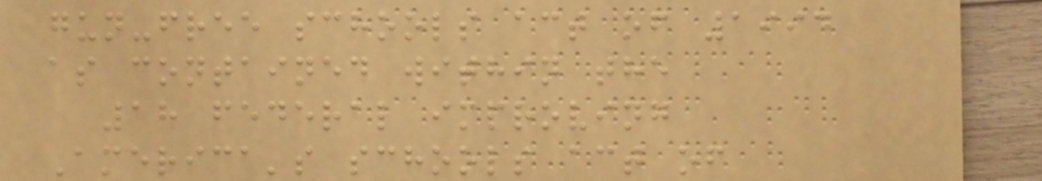gun-free schools act of 1994
as contained within the
18 federal improving
America's schools act of
